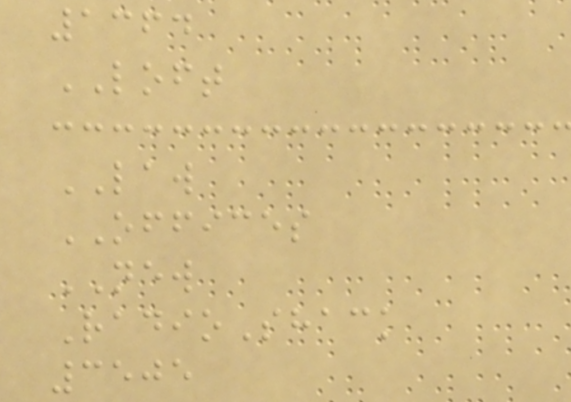1364
LOFT
LAW
OFFICES
NEW
RadioShack
3505
